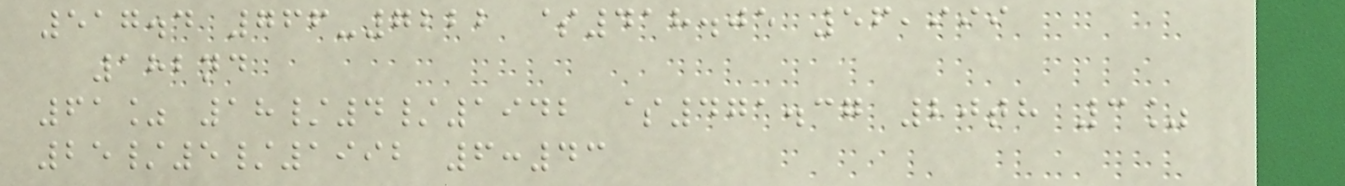517.4 766-7222 $418.05 56,999
182nd
61% 18/4/1942 $471.37 20th 3%
25/5/1992 6:43
